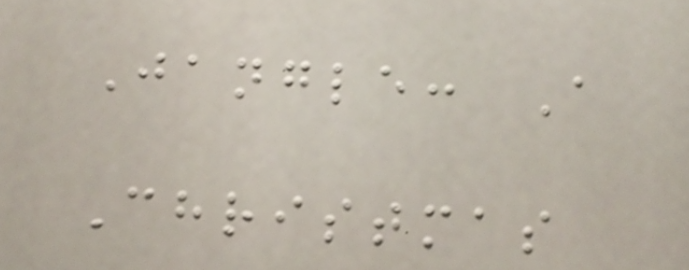Jangle: A
Christmas
